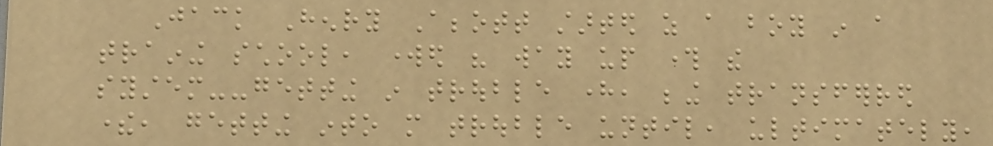Jack Henry Abbott started as a boy in a
training school, worked his way up through the
system--getting in trouble here, being transferred
there, getting into more trouble until, ultimately,
